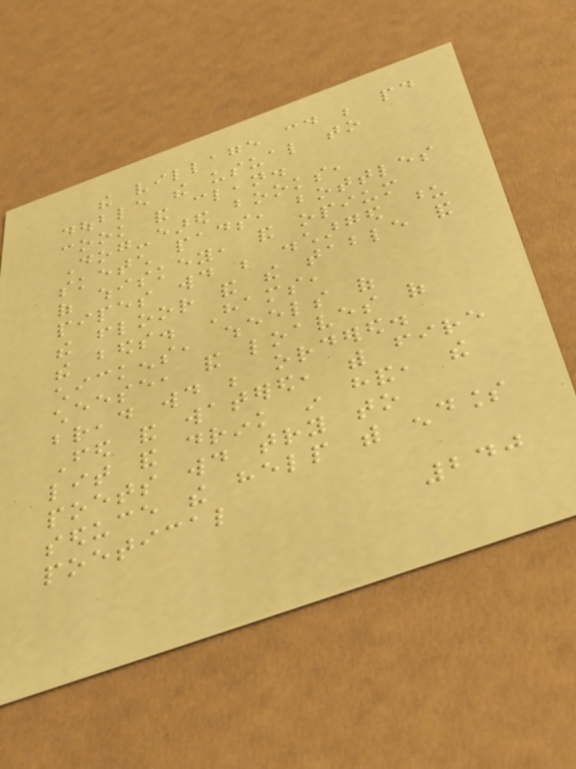the village could be paid
double the usual to
cook and clean.
Dog-eared books,
sketch pads, bottles
of whiskey, and opium
pipes would be discharged upon
the floor and the table and
the beds. Hams,
chickens, wheels of
cheese, and loaves of
bread would be ordered.
Fed and watered, with fire
lit and drink in hand, the
poets would try to
seduce the help with endless
poetical
240
